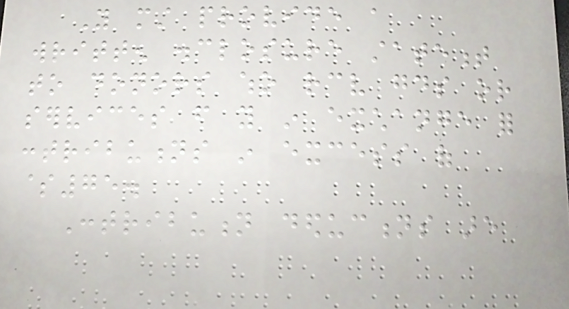You must provide a
written disclosure statement
to donors who receive goods or
services from you in exchange for
contributions in excess of
$75.
Contribution deductions are
